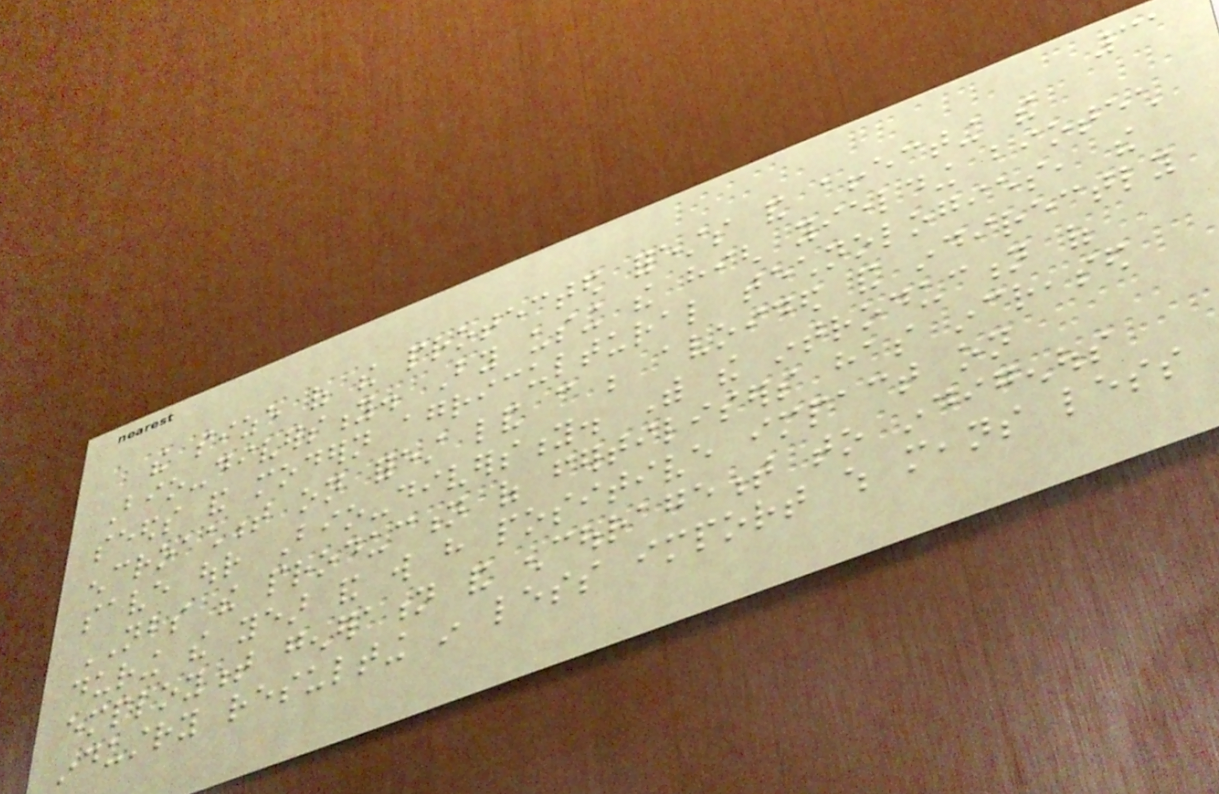31
the size of the protected forests and affecting the
Bio-diversity. By using the high yielding biotech
seeds and modern agricultural technologies, the
encroachment on forest land can be avoided and indirectly
save our Bio-diversity. With the introduction of
NBS the production of fertilisers has increased
during the year and will have positive impact on
employment generation and encouragement to indigenous
industry resulting in less import which means less
